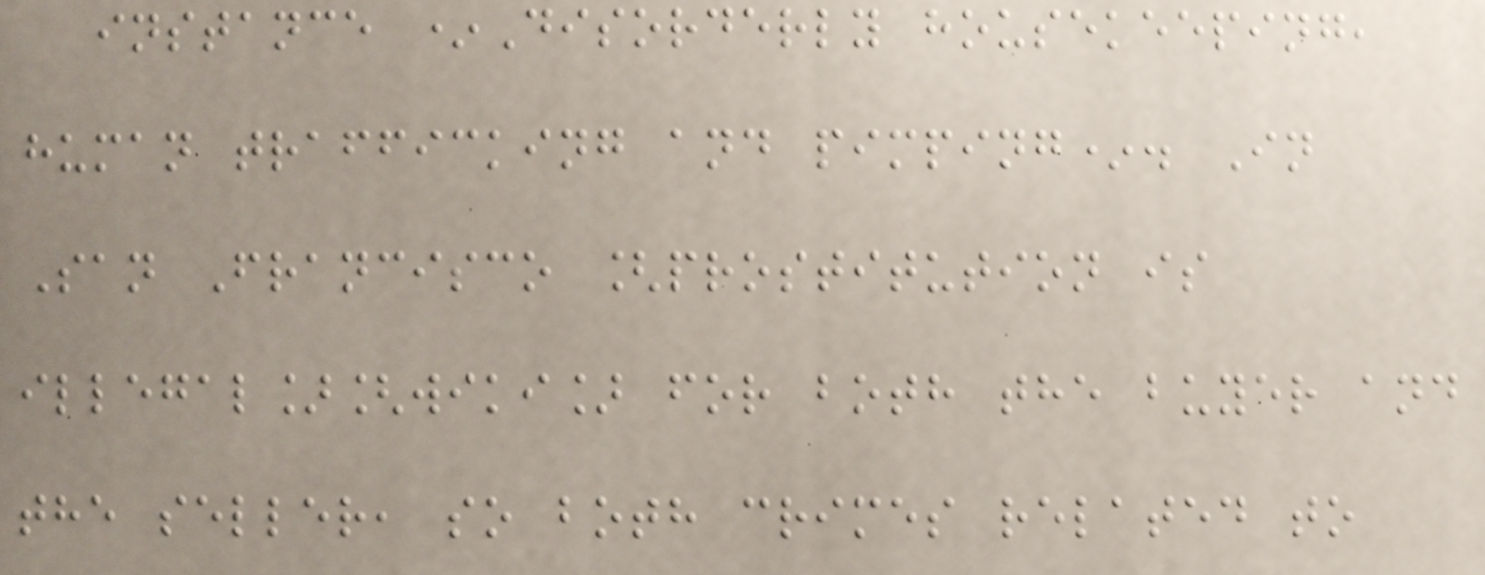instance *Disorderly housekeeping,
human trafficking and pimping*. In
San Francisco [prostitution is
illegal][wiki] for both the buyer and
the seller, so both crimes related to
